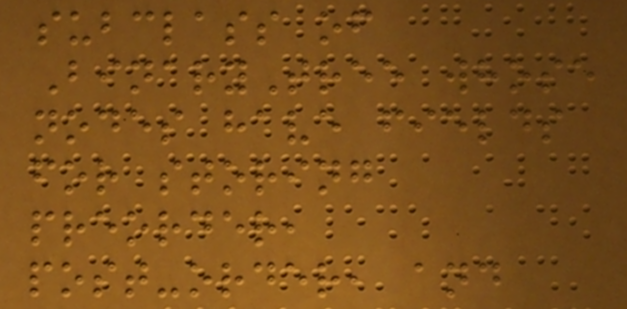subclass of
BinaryTree whose
nodes have fields
for storing
preorder,
post-order, and
